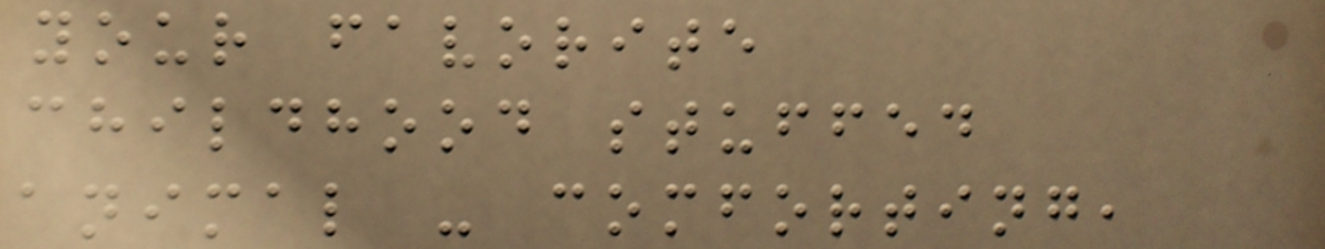your favorite
childhood stuffed
animal - comforting,
